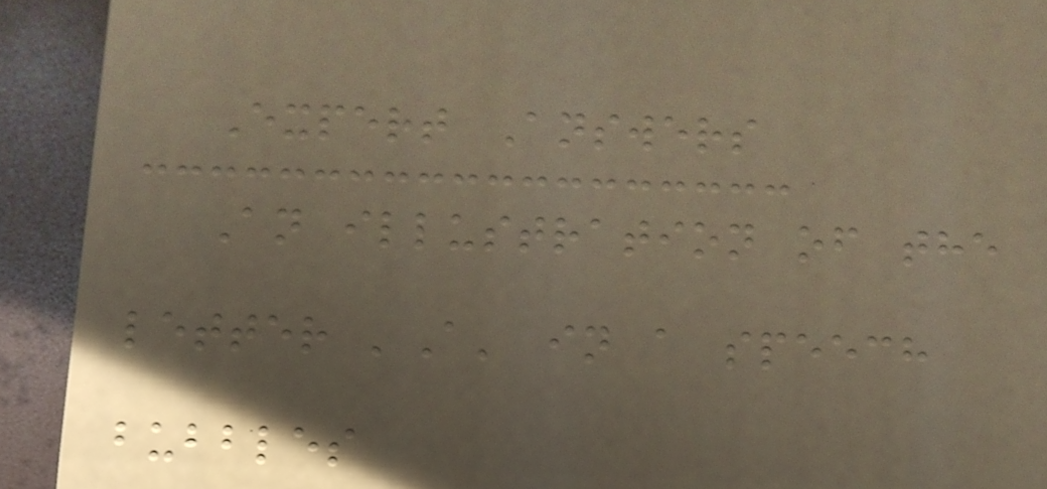Expert Answers
An illustration of the
letter 'A' in a speech
bubbles
